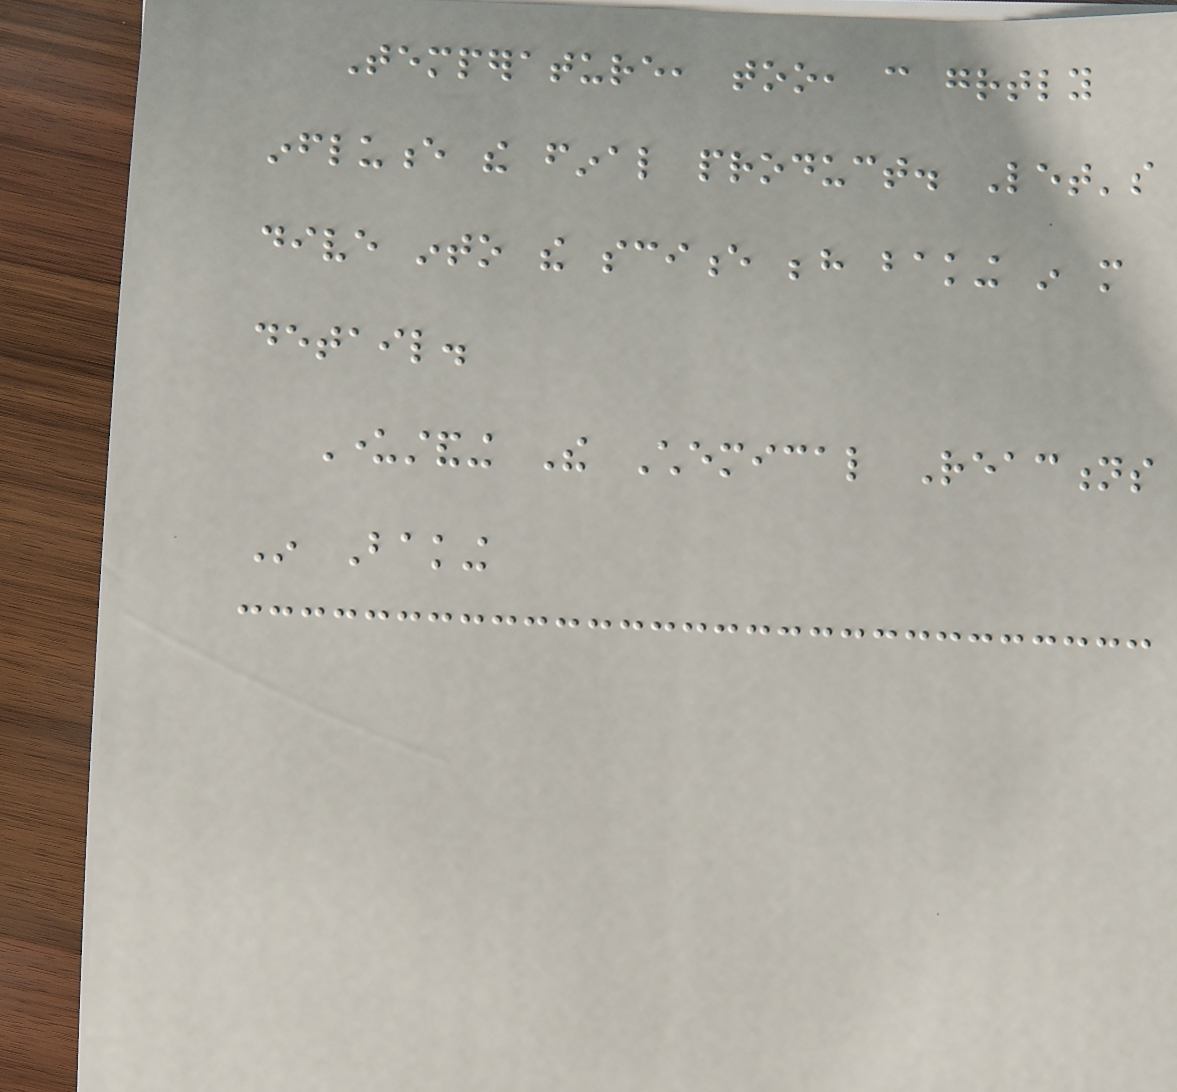Temperature, too, can greatly
influence the final product. Let's
dive into the science behind baking in more
detail.
Understanding The Chemical Reactions
In Baking
